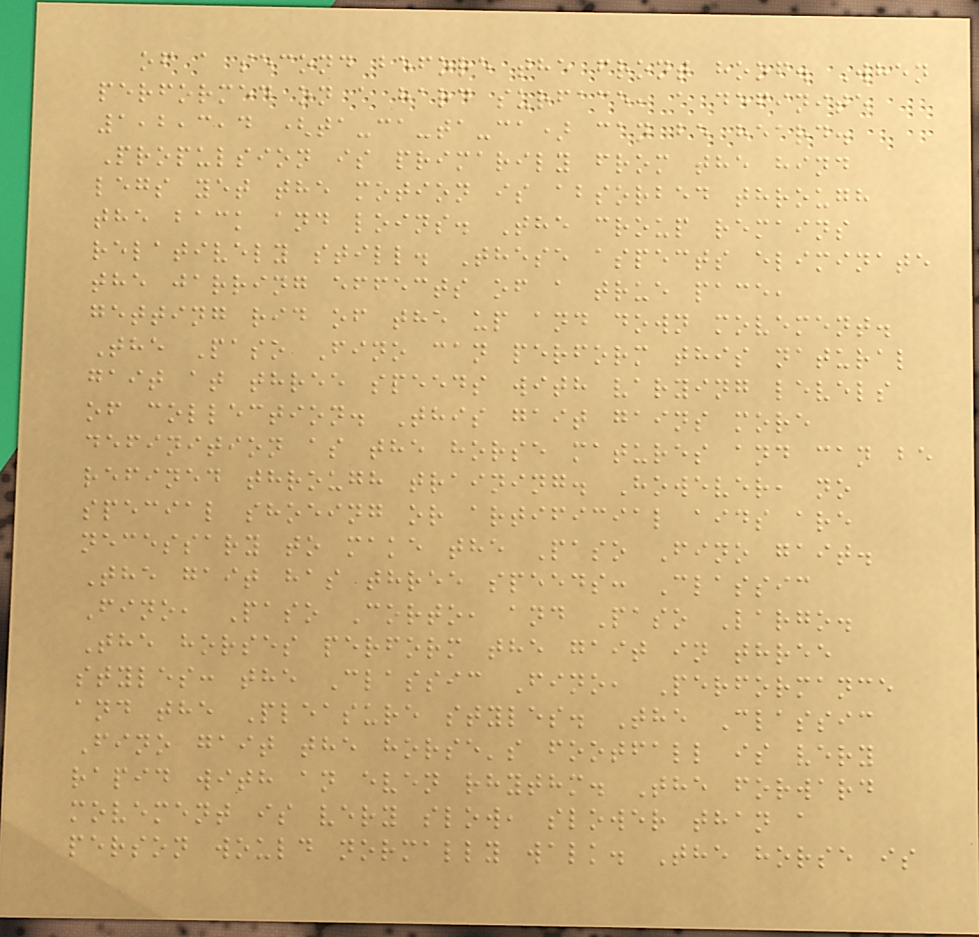of a second before the front hoof. When
performed on a hard surface, a definite
1,2,3,4 (ta-ca-ta-ca) can be heard.
Propulsion is primarily from the hind
legs yet the motion is absorbed through
the back and loins. The croup remains
relatively still. These aspects eliminate
the jarring effects of a true pace,
getting rid of the up and down movement.
The Paso Fino can perform this natural
gait at three speeds with varying levels
of collection. This gait gains more
definition as the horse matures and can be
refined through training. However, no
special shoeing or artificial aids are
necessary to make the Paso Fino gait.
The gait has three speeds: Classic
Fino, Paso Corto, and Paso Largo.
The horses perform the gait in three
styles: the Classic Fino, Performance
and the Pleasure styles. The Classic
Fino gait the horse's footfall is very
rapid with an even rhythm. The forward
movement is very slow, slower than a
person would normally walk. The horse is
